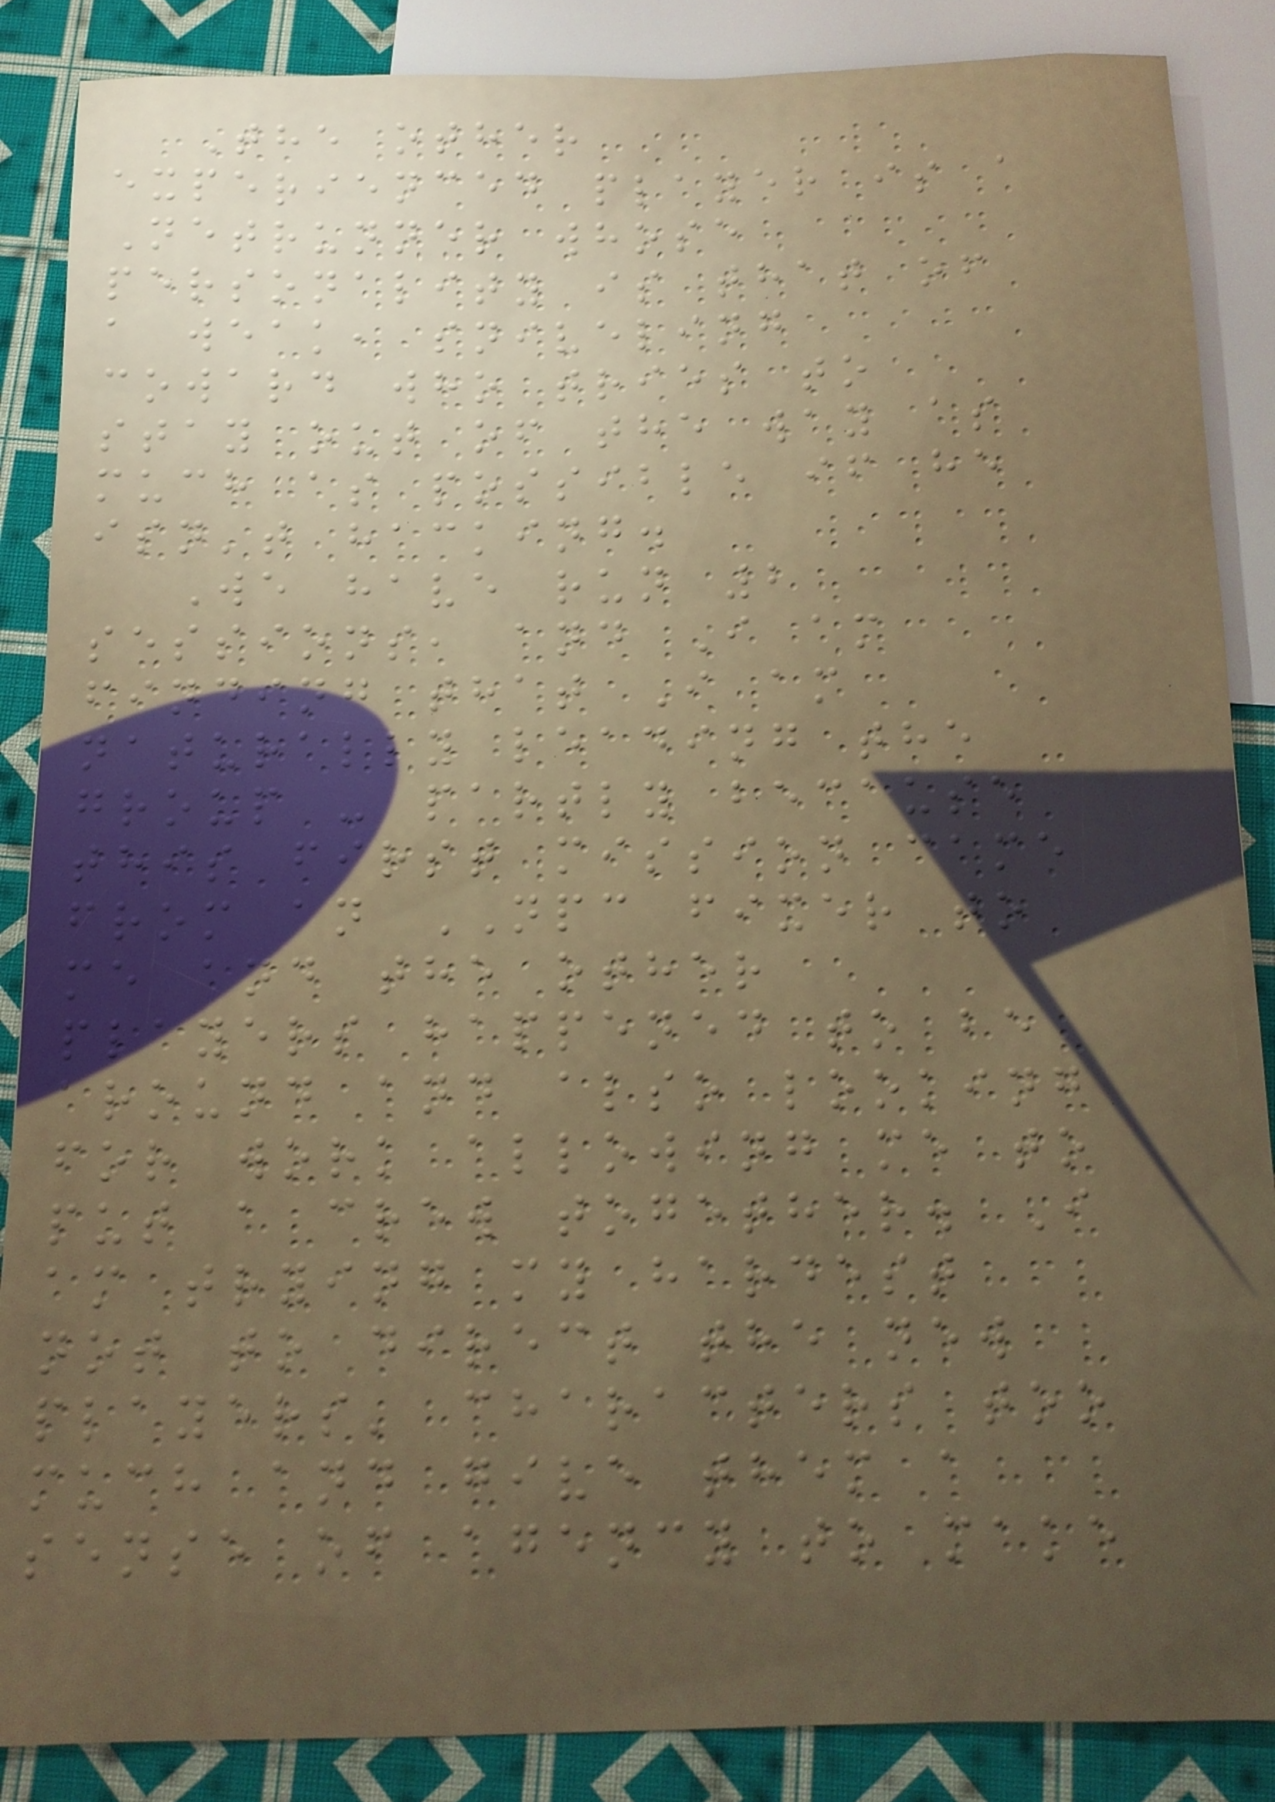The other
experienced player is a
Netrunner whose
personality is that of
a weak, sniveling
coward who tries to
stay out of the way as
much as possible if he
isn't hacking.
We have run 2
sessions, and I am
finding that I am
naturally leading the
group - partly because
this first mission came
from an NPC fixer to
me and the other
players happened to be
around and also looking
for work allowing me to
put a crew together. I
am trying my hardest
not to direct the new
players' characters too
much and give them a
sense of agency to make
